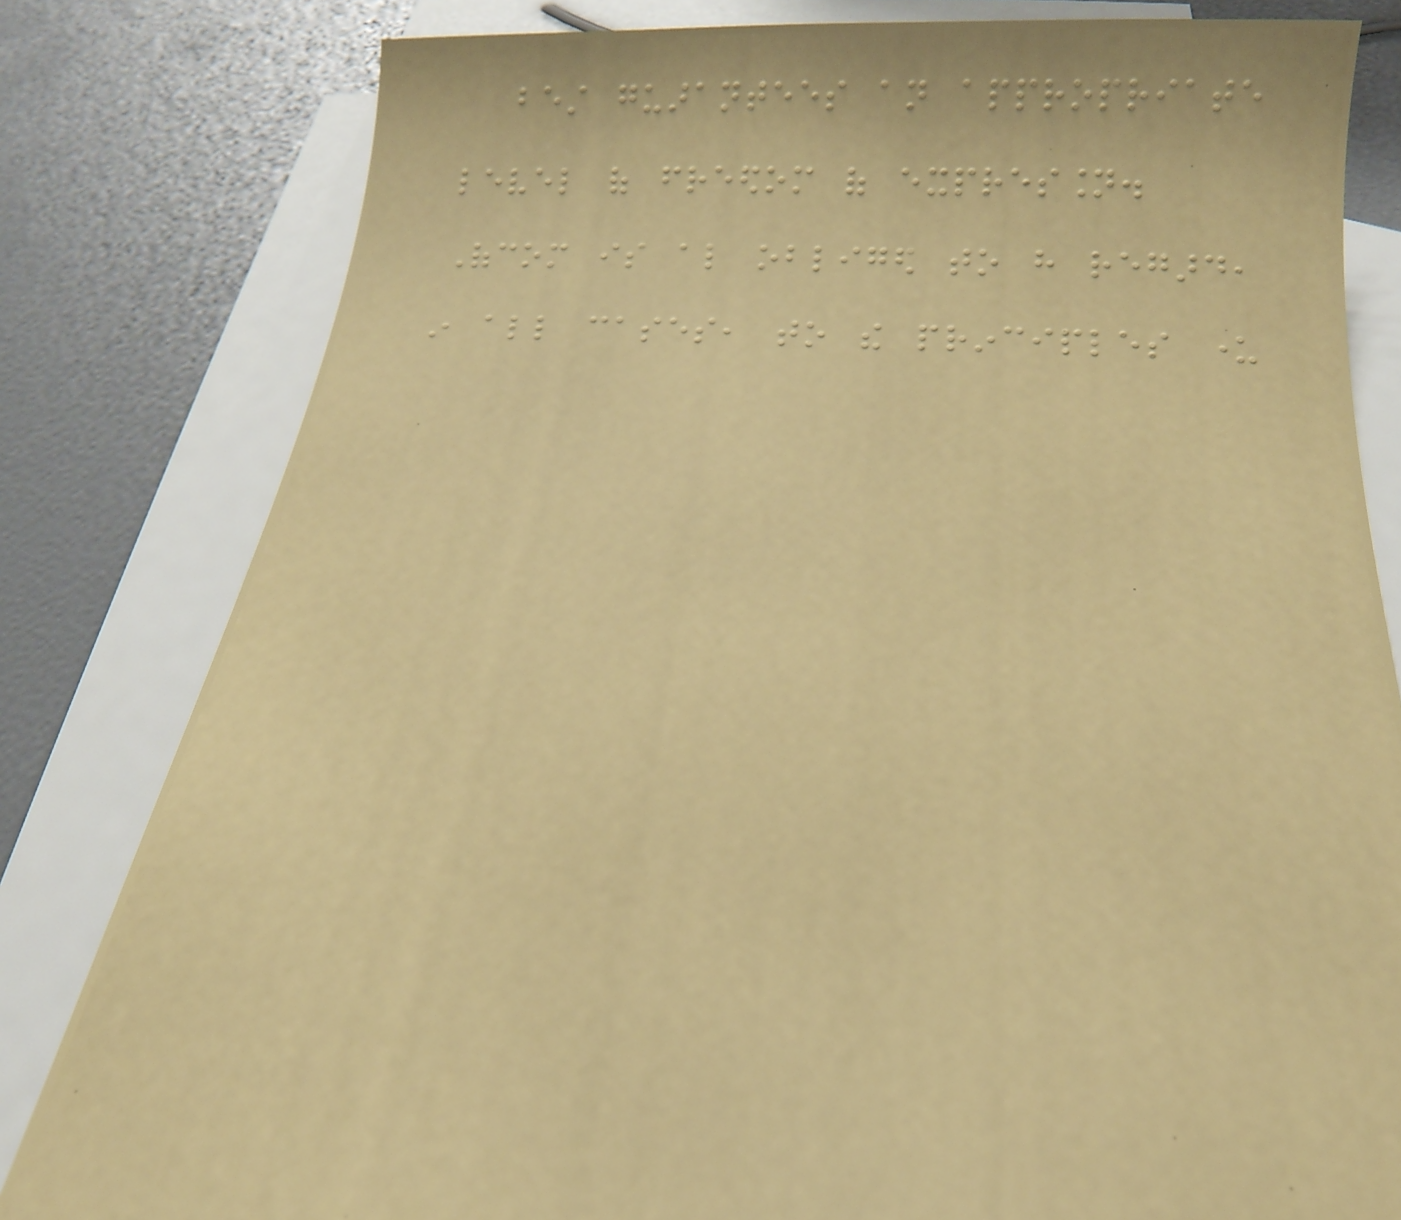best guarantees an appropriate
level of freedom of expression.
Ofcom is also obliged to have regard,
in all cases, to the principles under
